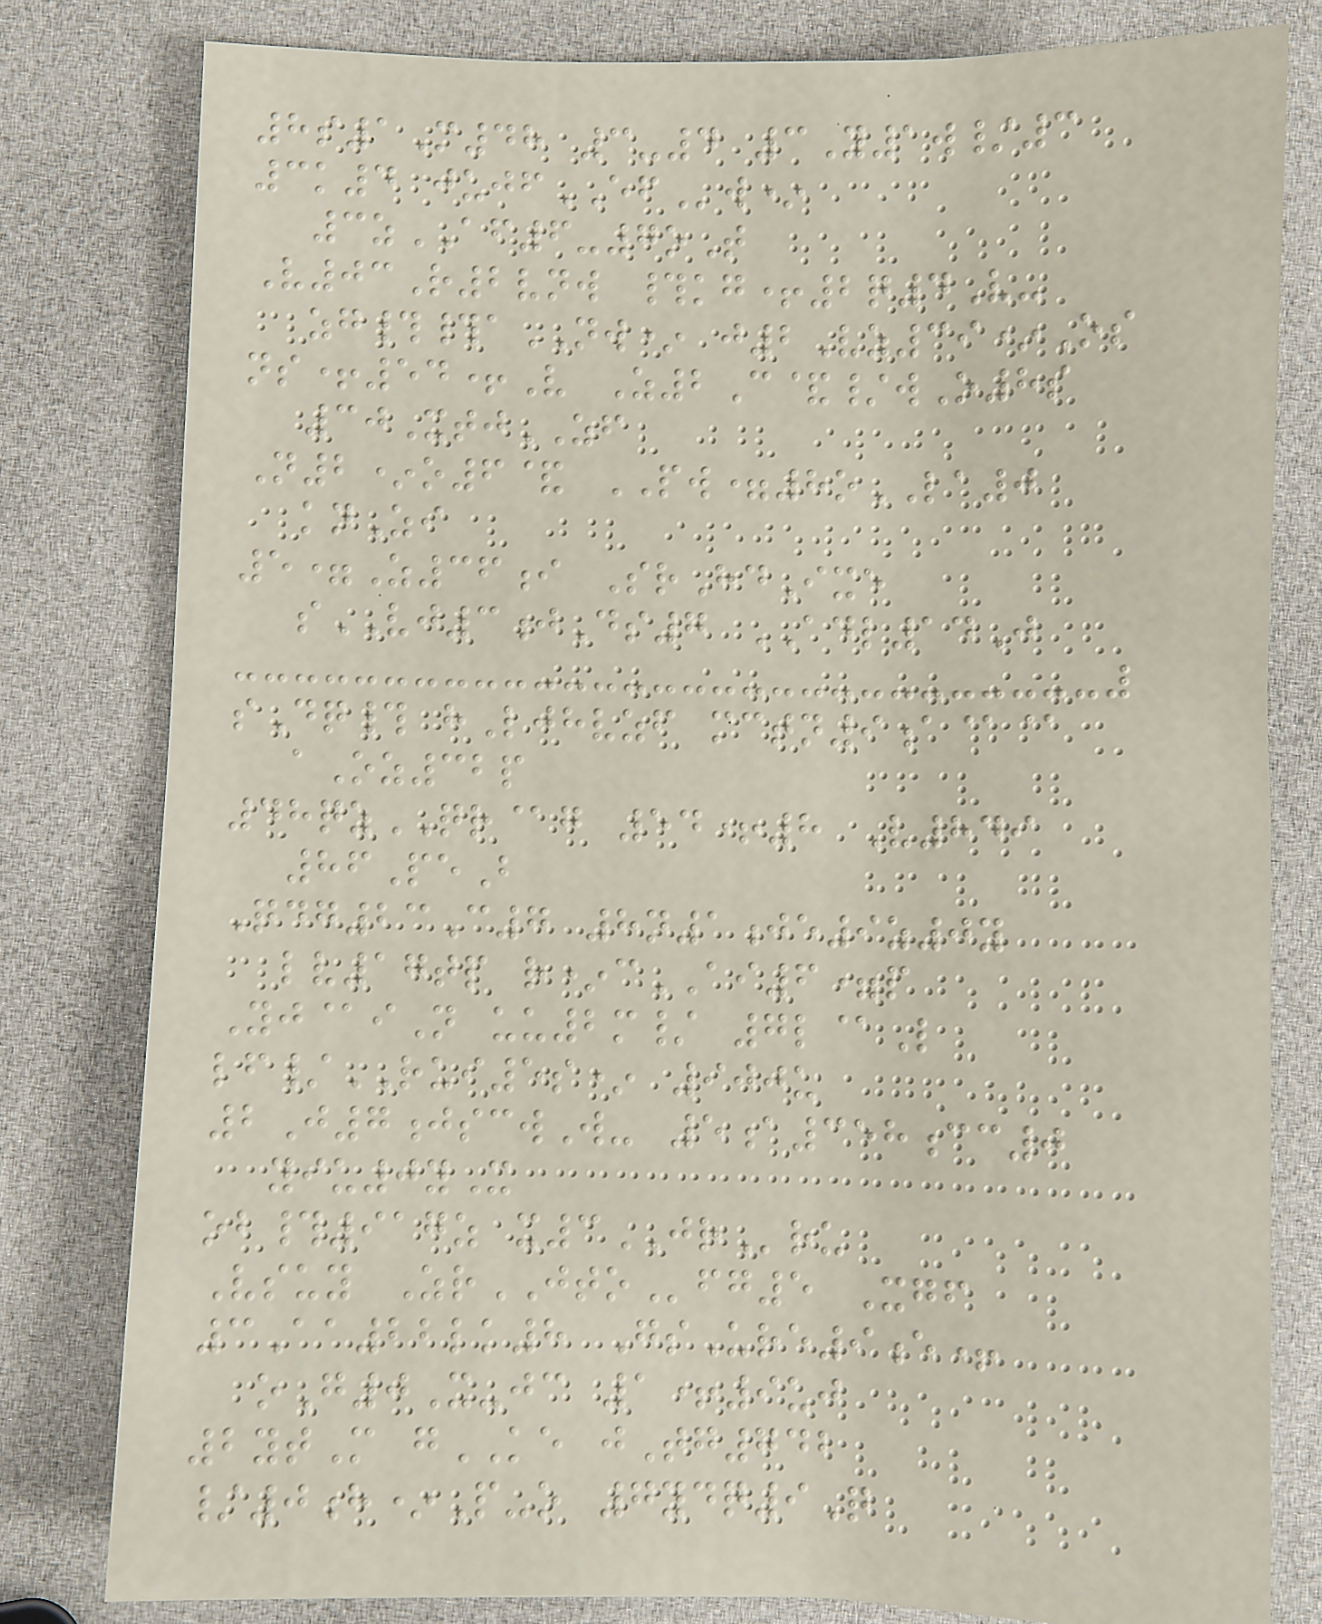8s1M48 3-4 3Y1w/3
3k4 jujfEFw*
3zAF6-7oT
V03R2vnw #kg+2q4V-
zg##aNW* j2Vz39*Os
ns+54+V Z2C&/wO8s
30XtjZF
N2*o6& PW=8oLA0
knZi
5=Z36i SrHdIxe
sVJ3jDs7 ADL14J
sDq# hLjhvzf mctn9a@@
aOz32p
48qzQR@g 54+8 V849
86PeB
Qdg23C7 8n1je9z0y
lv17tp r*cAI6=p
Yj@iN uu2m/ 7l@L
lf/RUI5s* 900u
2J7jscwW- 5a358cc0
yiu0yX
ob#917z x3JRru
Vsuy ZrJTOfg5 Xgf
3Aa22lk8 GsUre9e+
oG0X-jc 1+9uj
2ytM gKE jTg742
/0h*P-o 7ydq9Q
